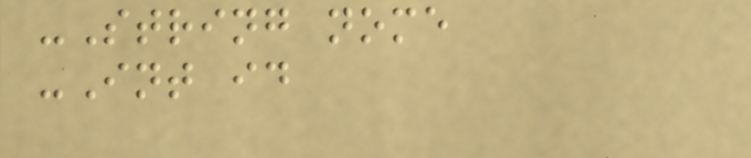-String nome
-Int id
